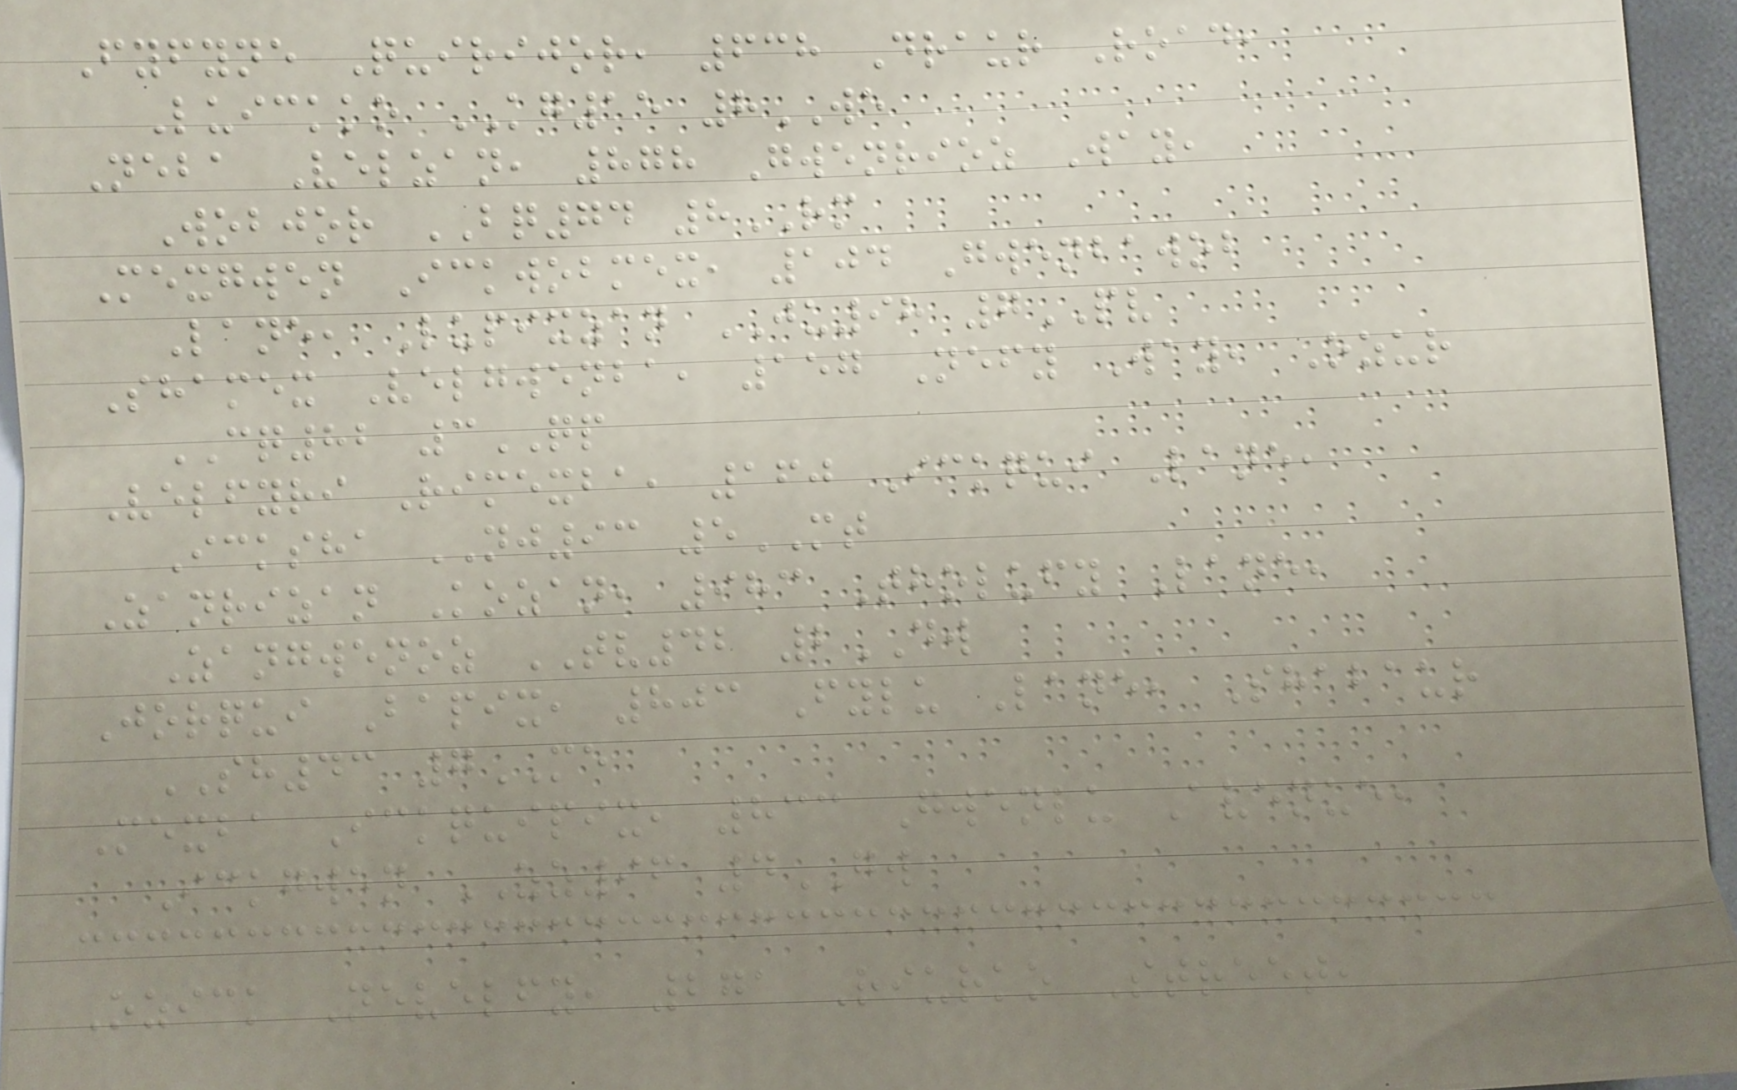Fyfyne Quirijor, 638 Draur Road,
Luickko KG15 8WE
Neba Velzan, 878 Gwenrioz Way,
Wobjor BQ74 8RM
Mexgwen Ickwobmex, 104 Gwenbawob
Lane, Lupixzan JU98 7PV
Shamex Velgwenba, 157 Nefy Way, Ozur
CQ82 3QP
Velfyri Rimexba, 160 Ickqui Lane,
Icksha NJ93 5MT
Zanrizan Kozan, 983 Tholufy Lane,
Zangwenoz TV42 2DW
Jorqui Bapix, 803 Fylu Lane, Shabaur
SH43 7ME
Mexba Ickquipix, 833 Gwenlu Avenue,
Ickgwen ZZ96 4GW
Ozick Nevelfy, 271 Riurko Street,
